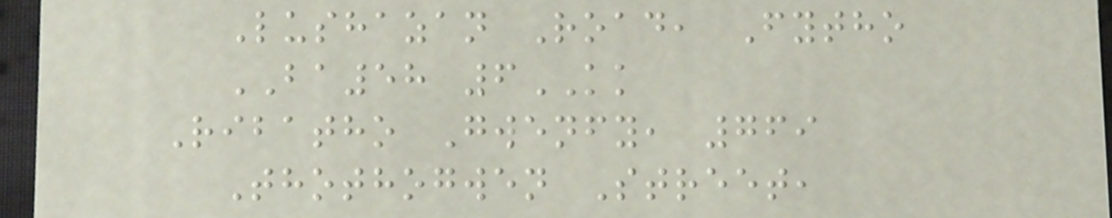Lushazan Road, Fytho
BA58 6KK
Ribatho Gwenfy, 769
Thothogwen Street,
